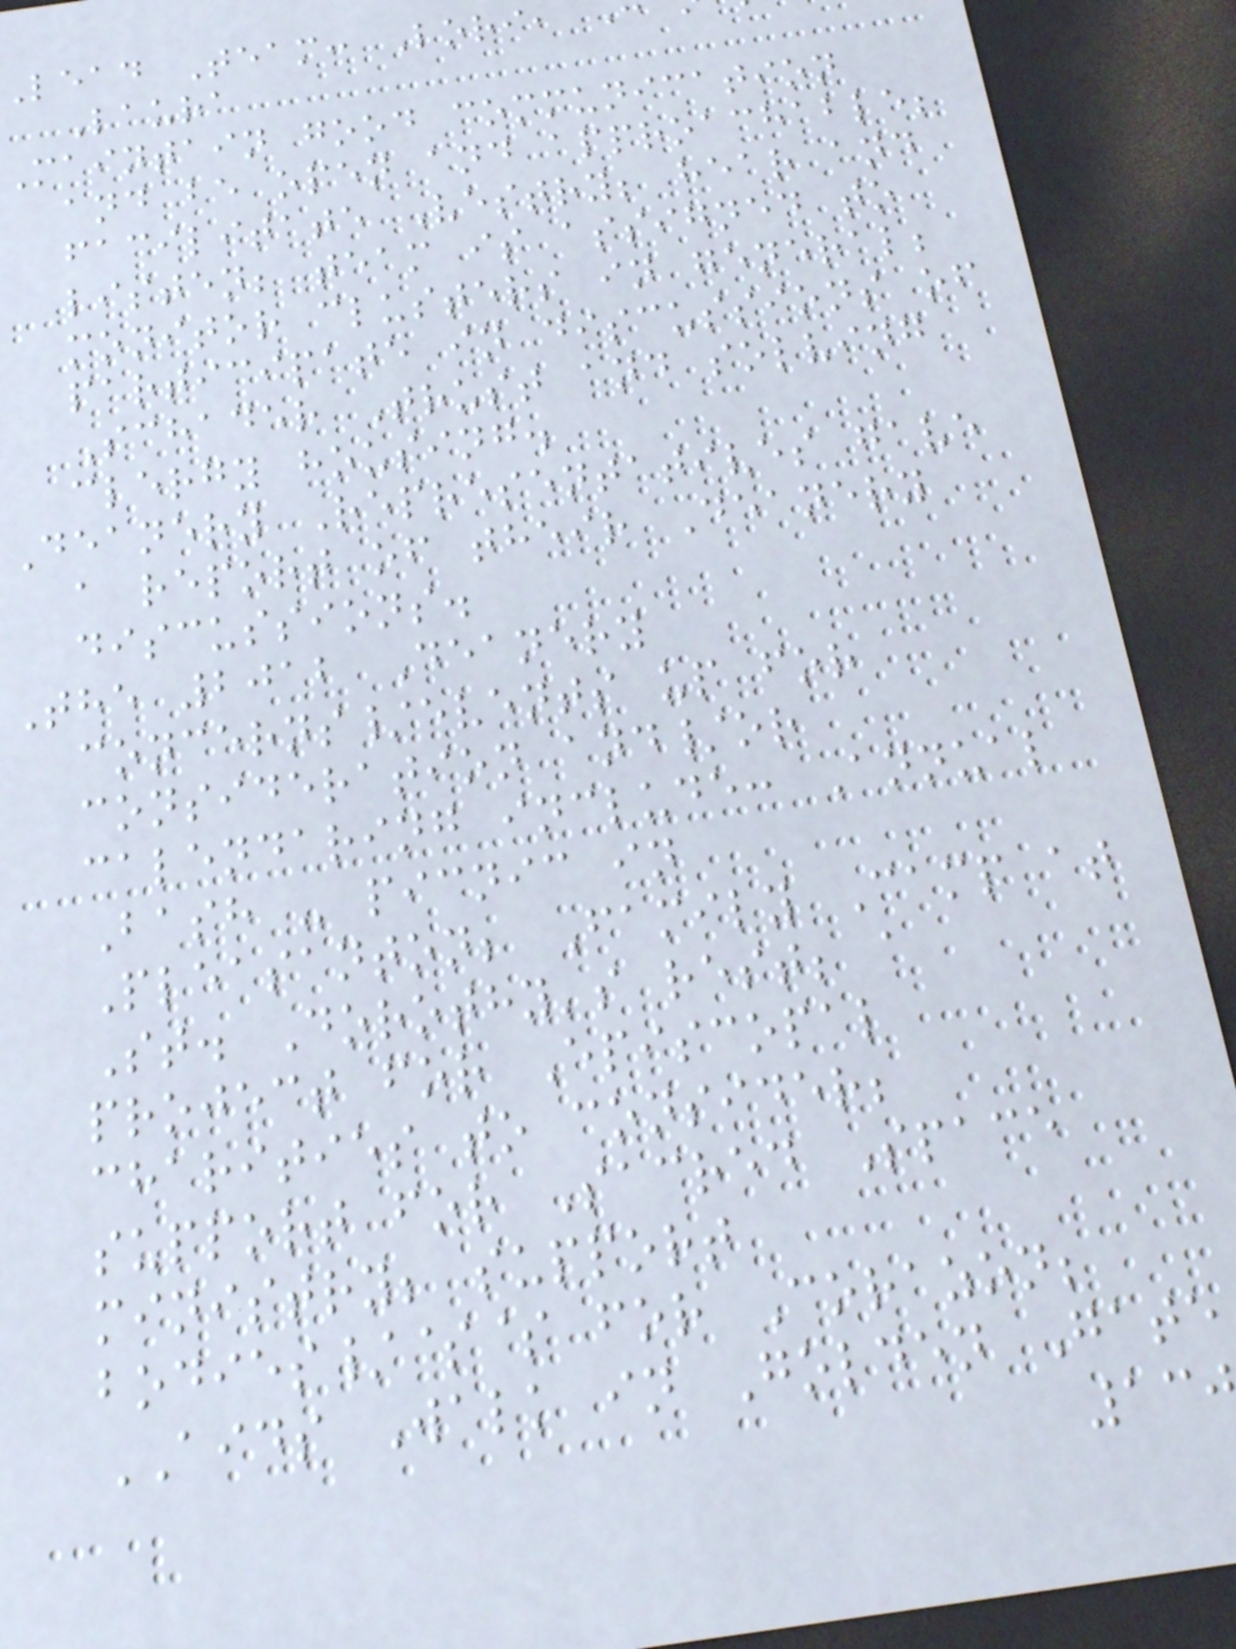Lead Team: Lori,
Laura
Maintain good communication
and be open and approachable;
facilitate Vestry; hear and
listen; team is assigned to
monitor clusters in general;
participate in discussions of
Schader Trust and solving
clergy housing.
Deanery Representatives gave
a report of their Deanery
discussions.
The 2012 Deanery
concerns/events up for
consideration and/or
calendaring include: Annual
Bash - picnic in
Pleasanton; Family Camp at
St. Dorothy's rest; a
project for Episcopal
charities to consider;
support for Sacred Space
ministry; support
bodies/$$ for Corazon;
AIDS Walk in Golden Gate
